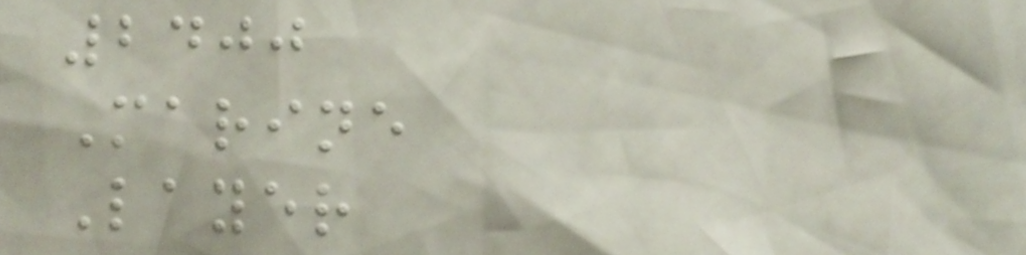2400
Marine
Layer
